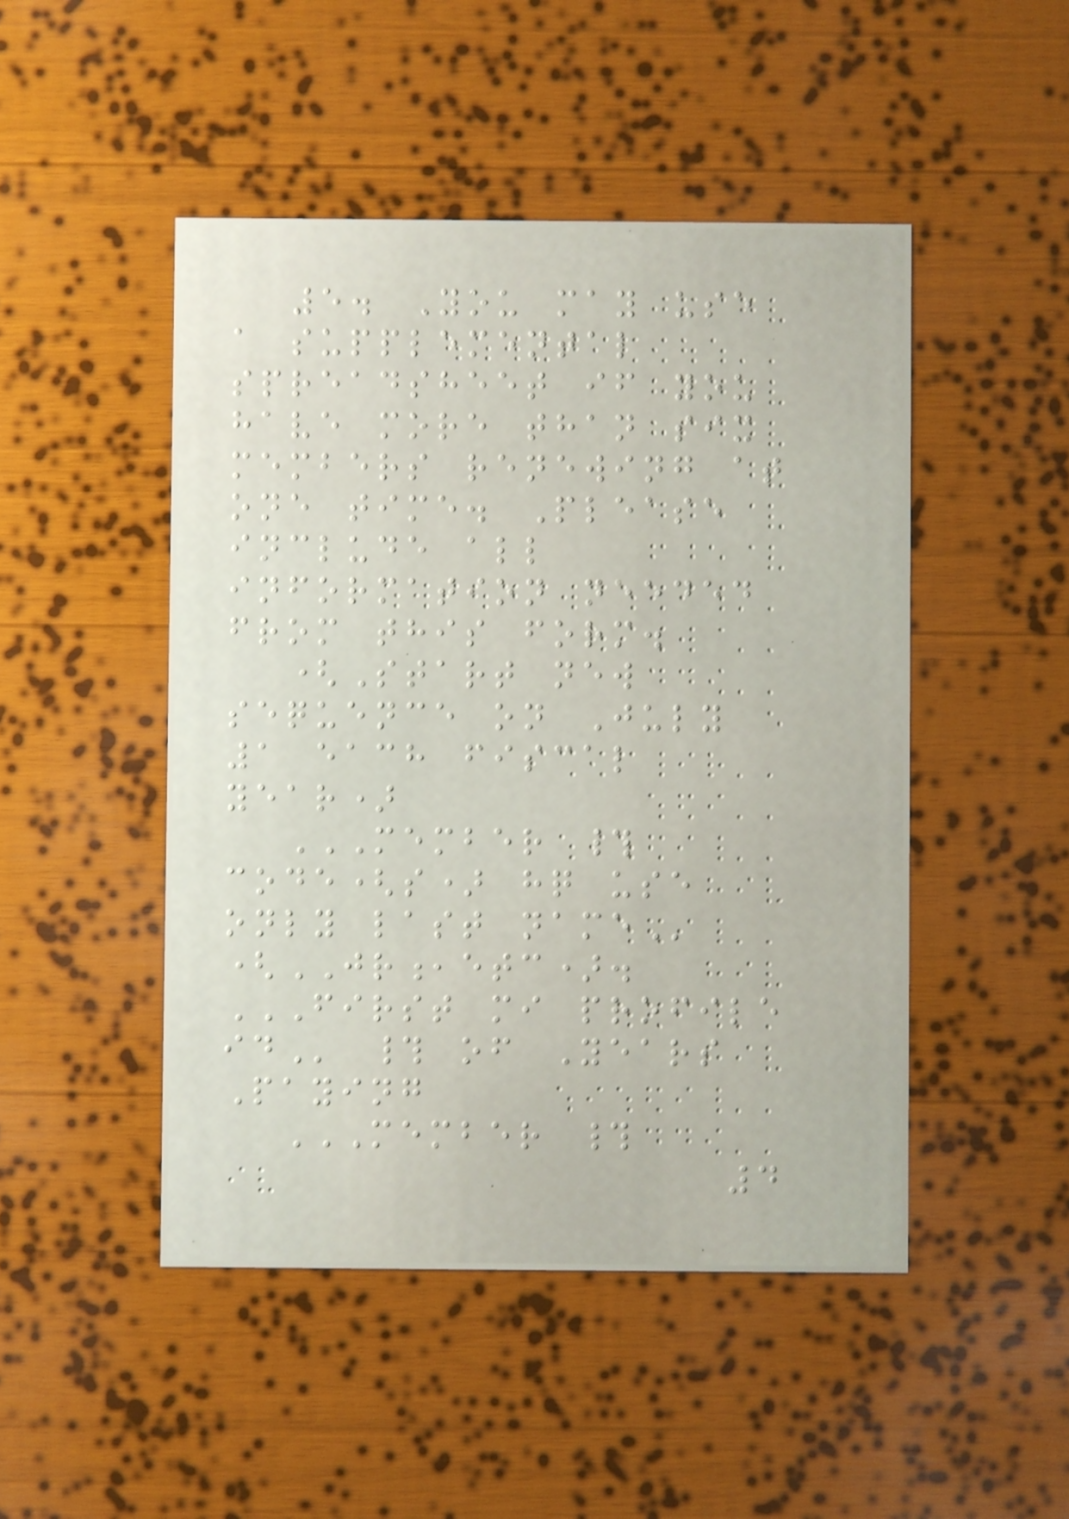5. You may use
a supplemental
spreadsheet if you
have more than six
members renewing at
one time. Please
include all
information needed
from this form.
(Start new
sequence on July
1 each fiscal
year)
MEMBER #
CODE(S) HQ USE
ONLY LAST NAME
(JR,etc).
FIRST MI PROFILE
ID # of Years
Paying
MEMBER #
4
